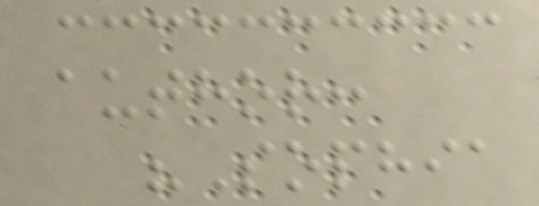author:
"Sophia
